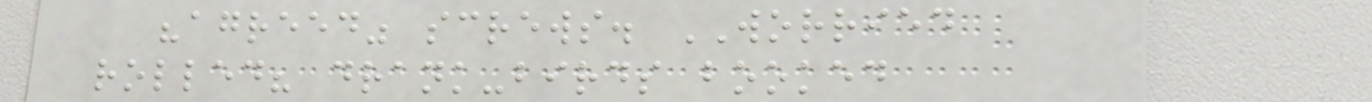"agreed" screws. WORRIED
rolled? drank-birds booked
